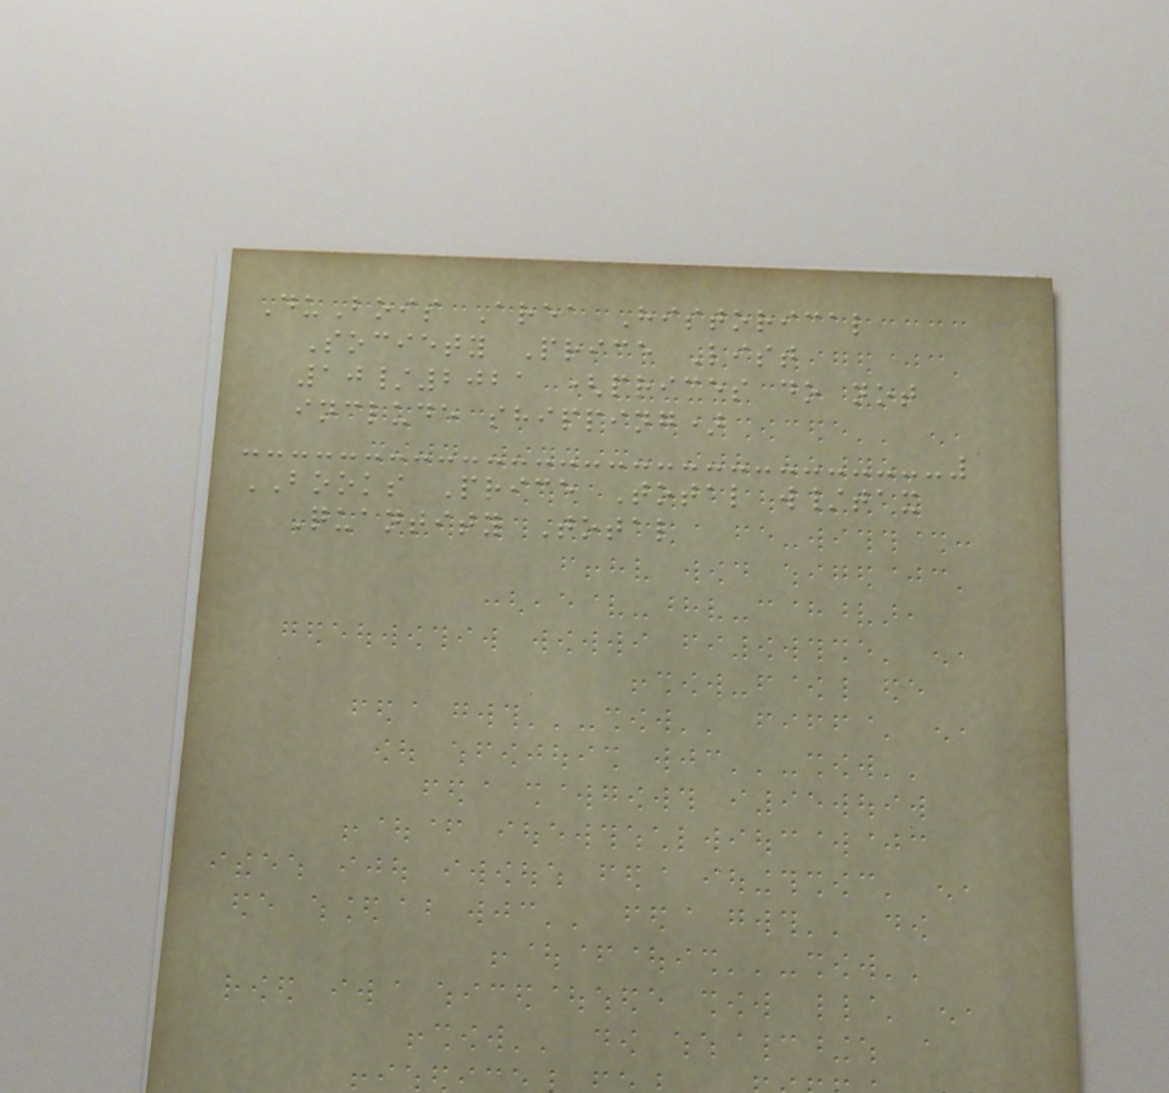DuBois Area Historical
Society Price List
10/2021 (prices do not
include shipping)
BOOKS Price Total w/tax
Quantity Total
